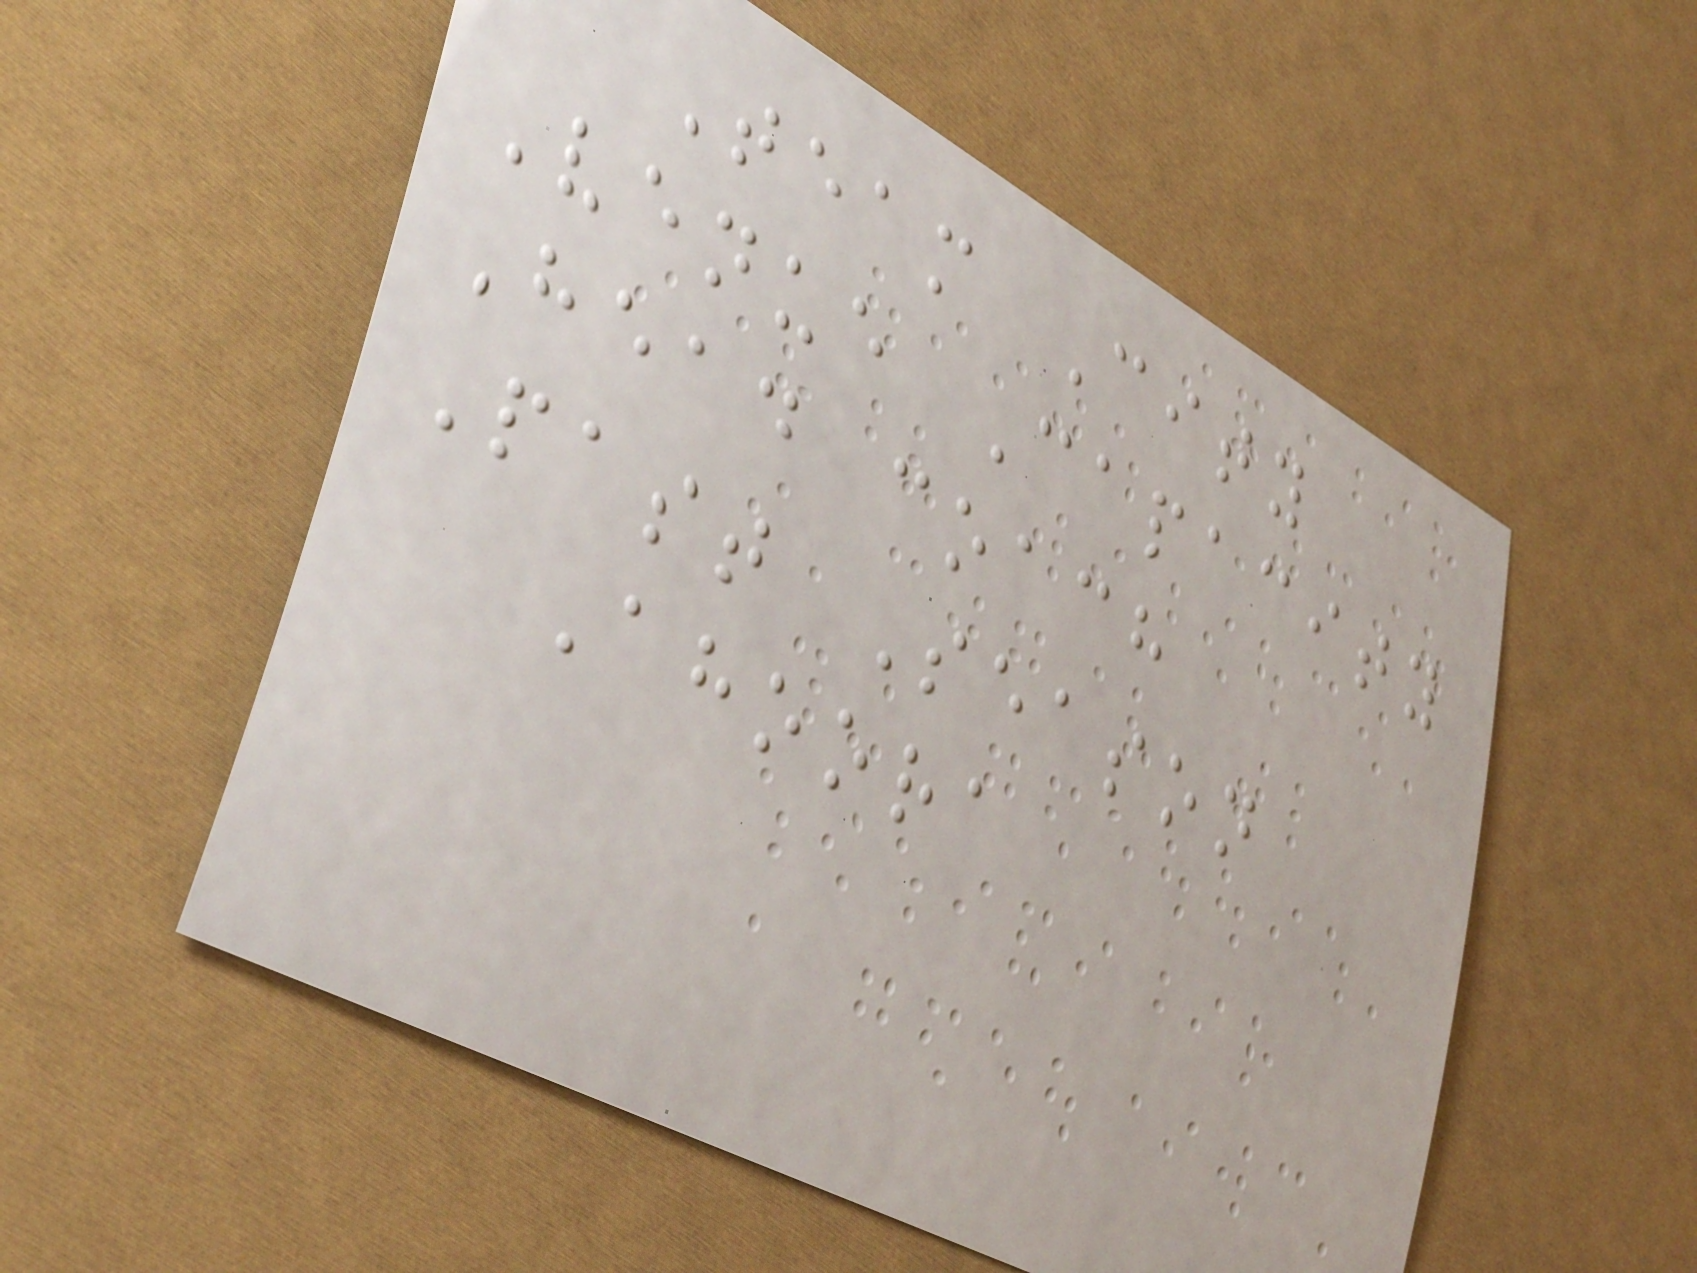Team City
Venue Capacity
Head coach
Past Season
Ahoora
